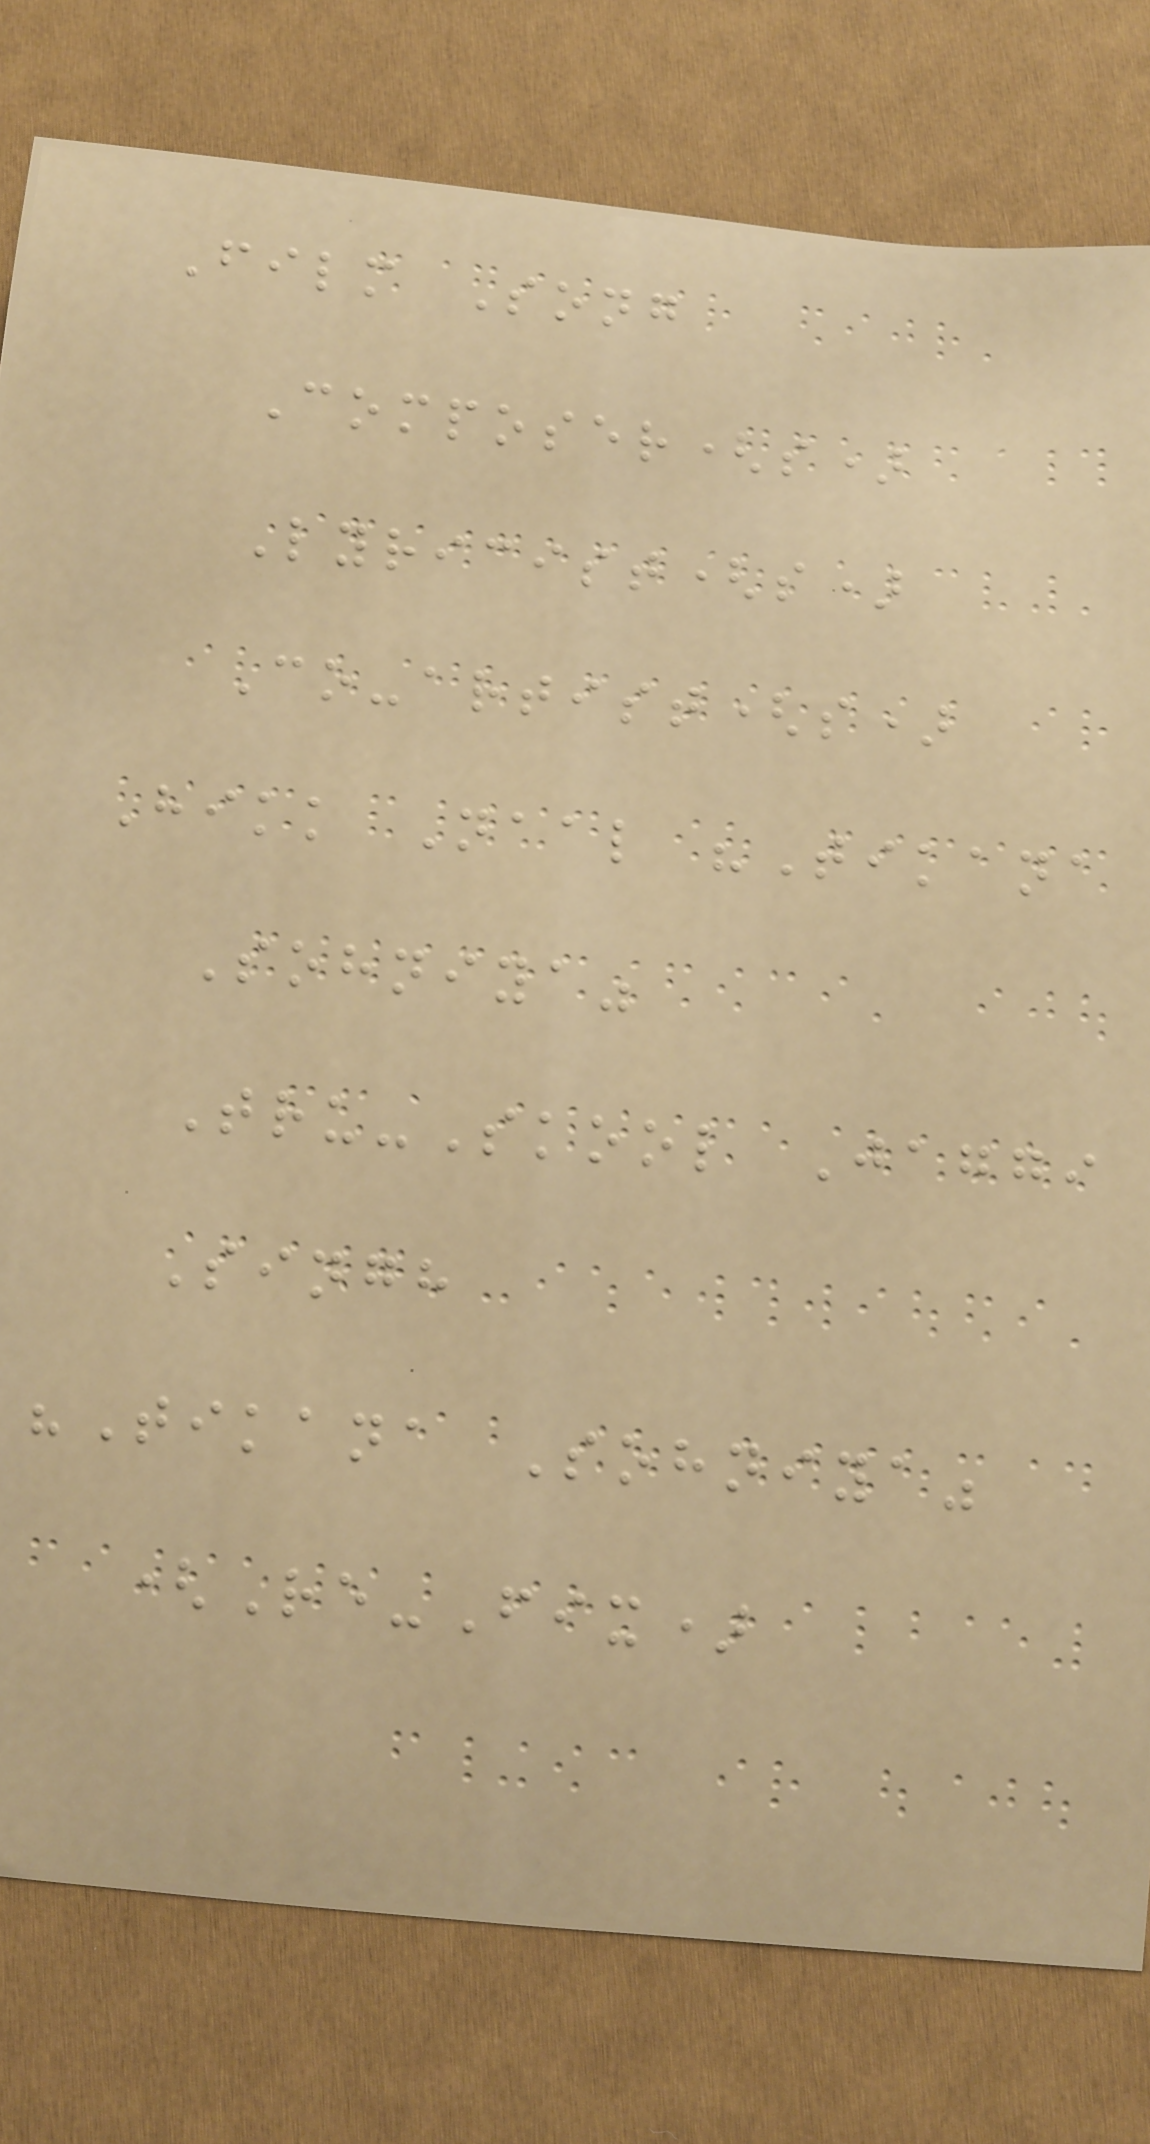Film Song
Composer(s)
Lyricist(s)
Co-artist(s)
Hikk Naal "Tikana
Sohniya"
Tru-Skool Jaggi
Singh
"Tikana Sohniya"
(Re-Fix)
